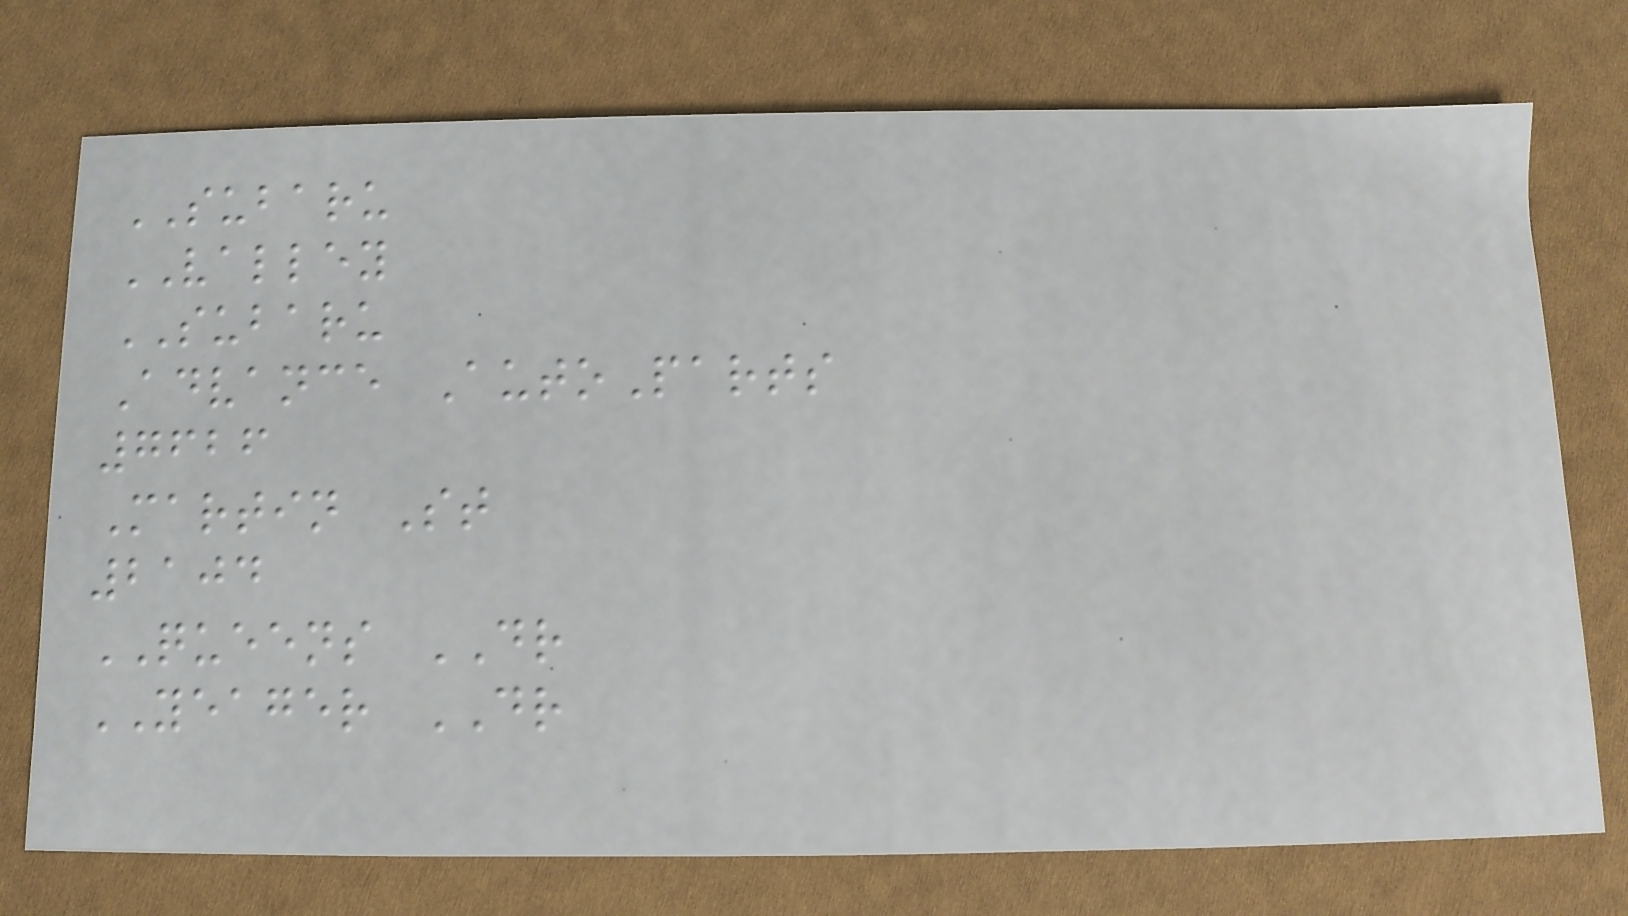SUBARU
VALLEY
SUBARU
Advance AutoParts
7626
Martin St
2104
QUEENS DR
YEAGER DR
